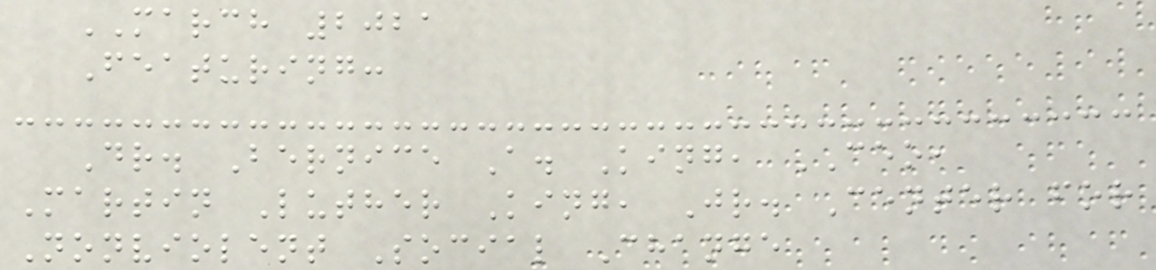MARCH 2021
Featuring:
Dr. Bernice A. King, CEO,
Martin Luther King, Jr. Center for
Nonviolent Social Change
